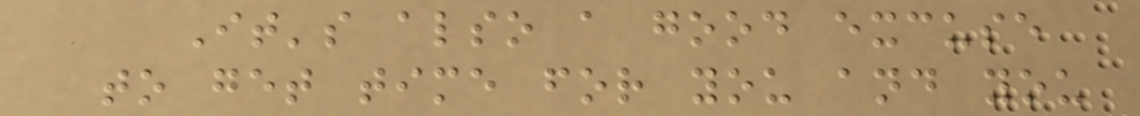It's also a good excuse
to get time for you and you
